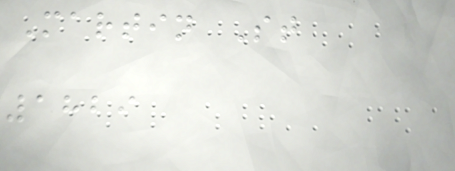Martin St
1829
